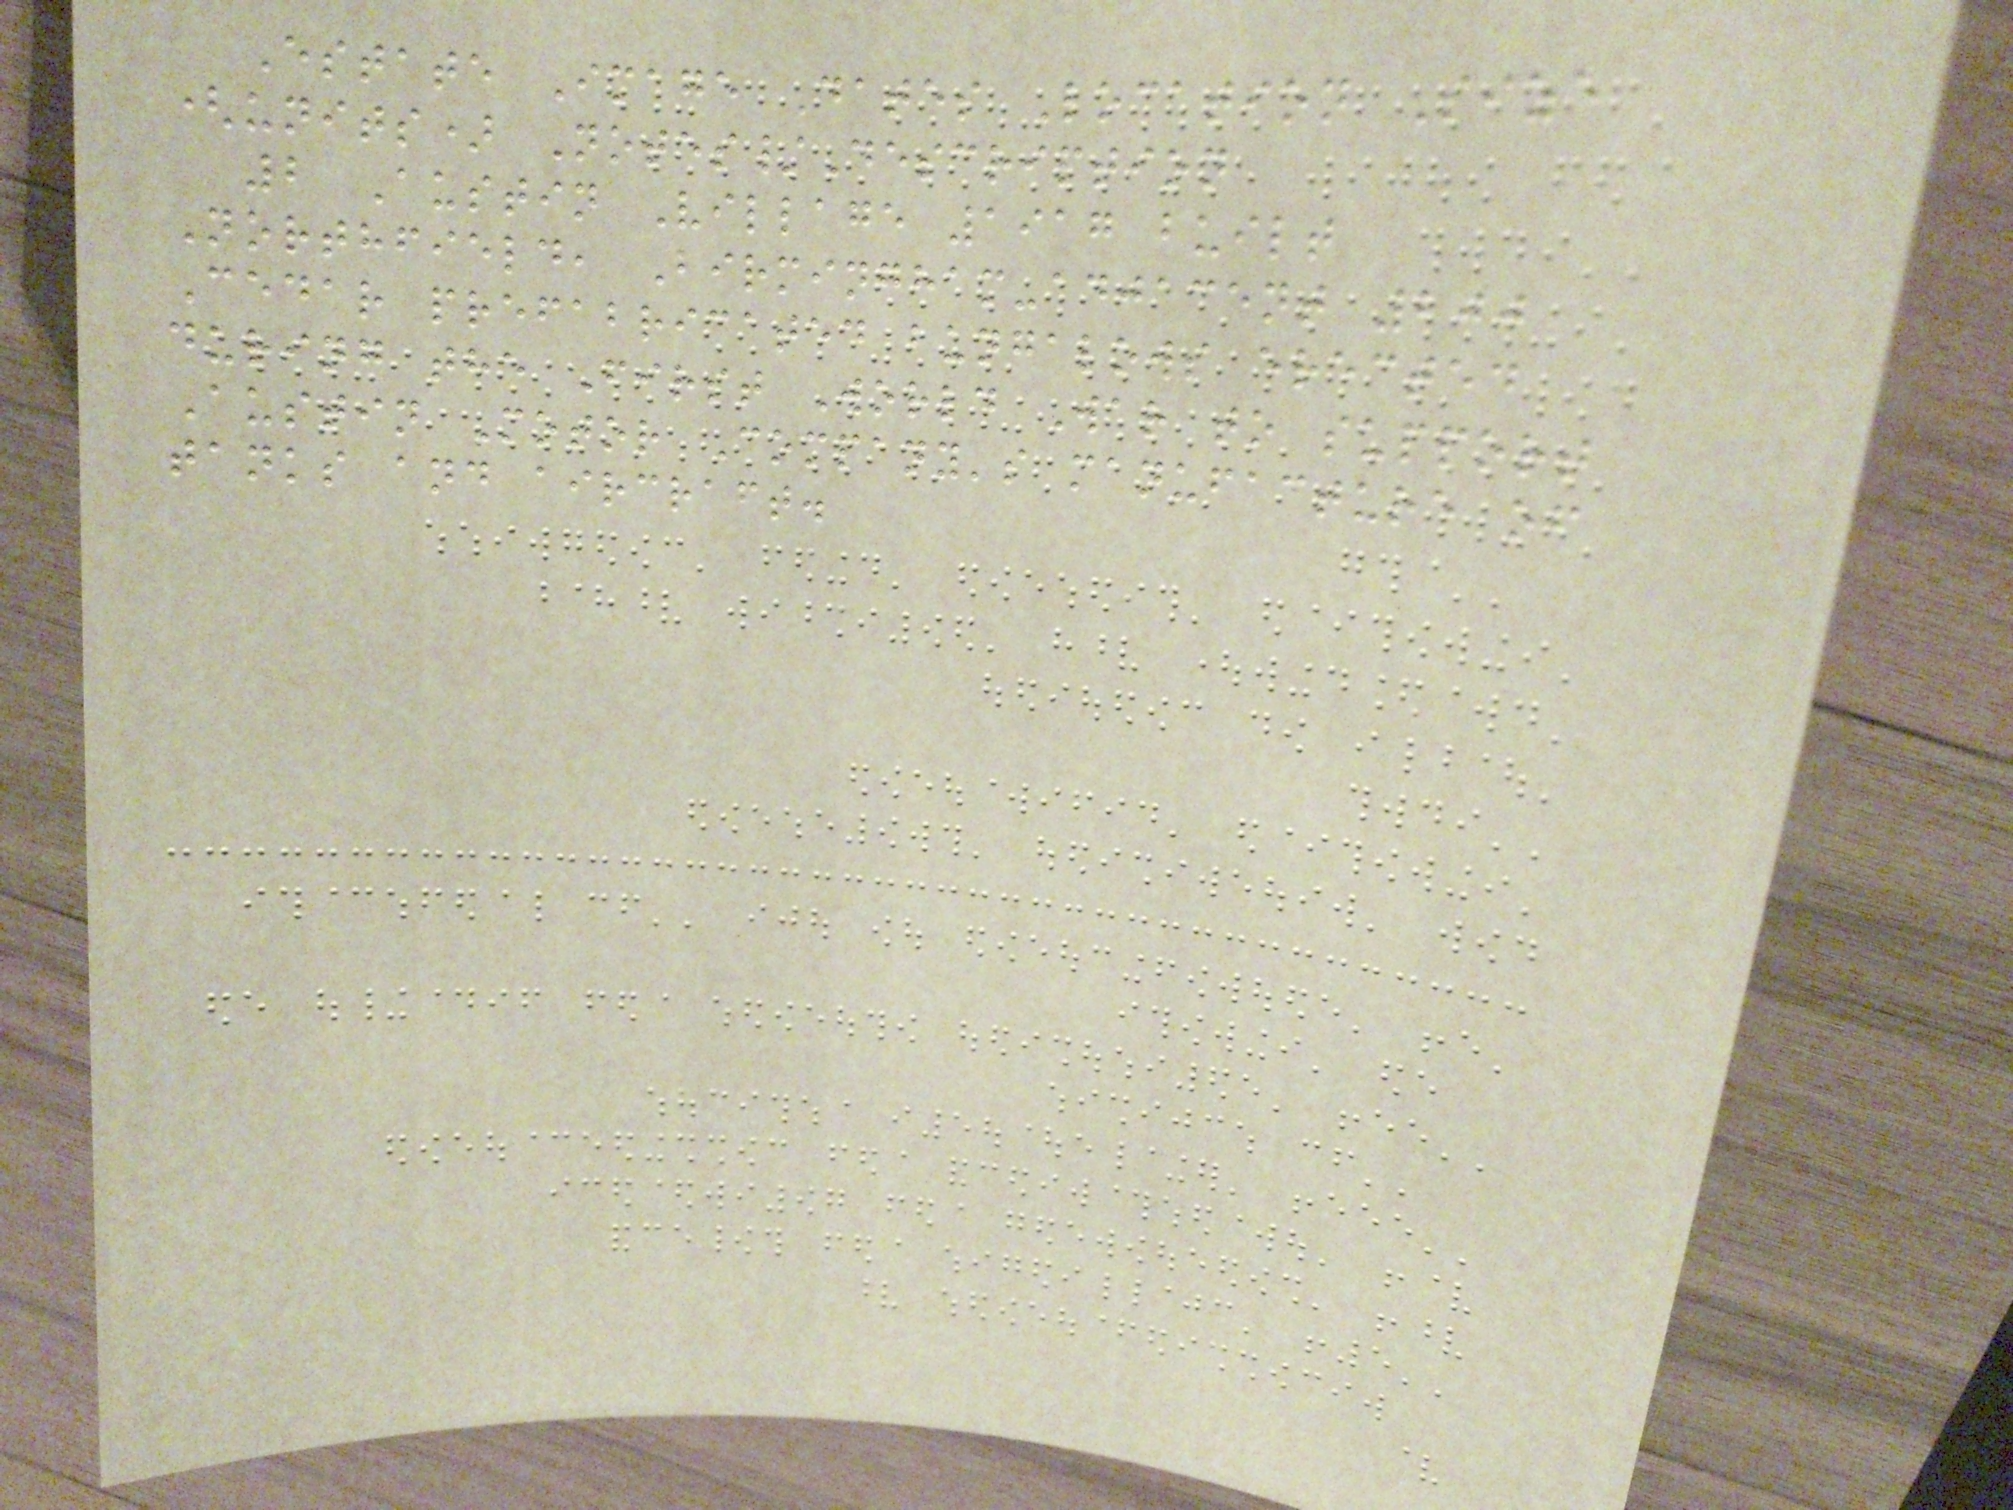Estate Image Dates Location Size
(units) Notes/Description
2 Austin Village 1917 built
Northfield, Birmingham-adjacent 200
Cedar prefabricated bungalows erected
during the First World War to support
Austin Motor Company's manufacture of
tanks and aircraft.
